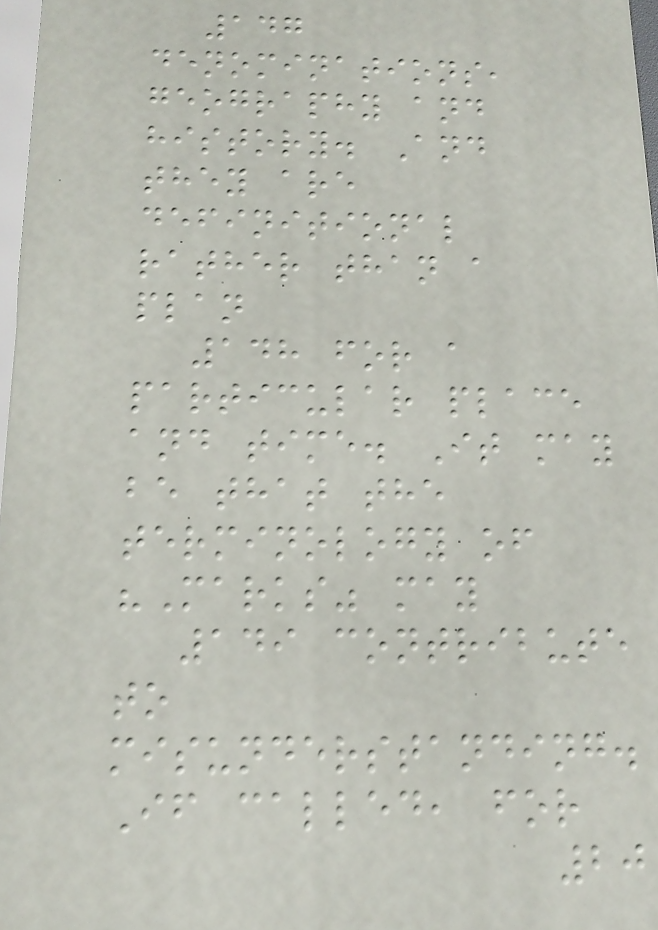147
denominations,
geography and
history. And
they are
definitional
rather than a
plan
148 for a
particular place
and time. It may
be that the
terminology of
"Marks" may
149 contribute
to
misunderstanding.
If called, for
20
